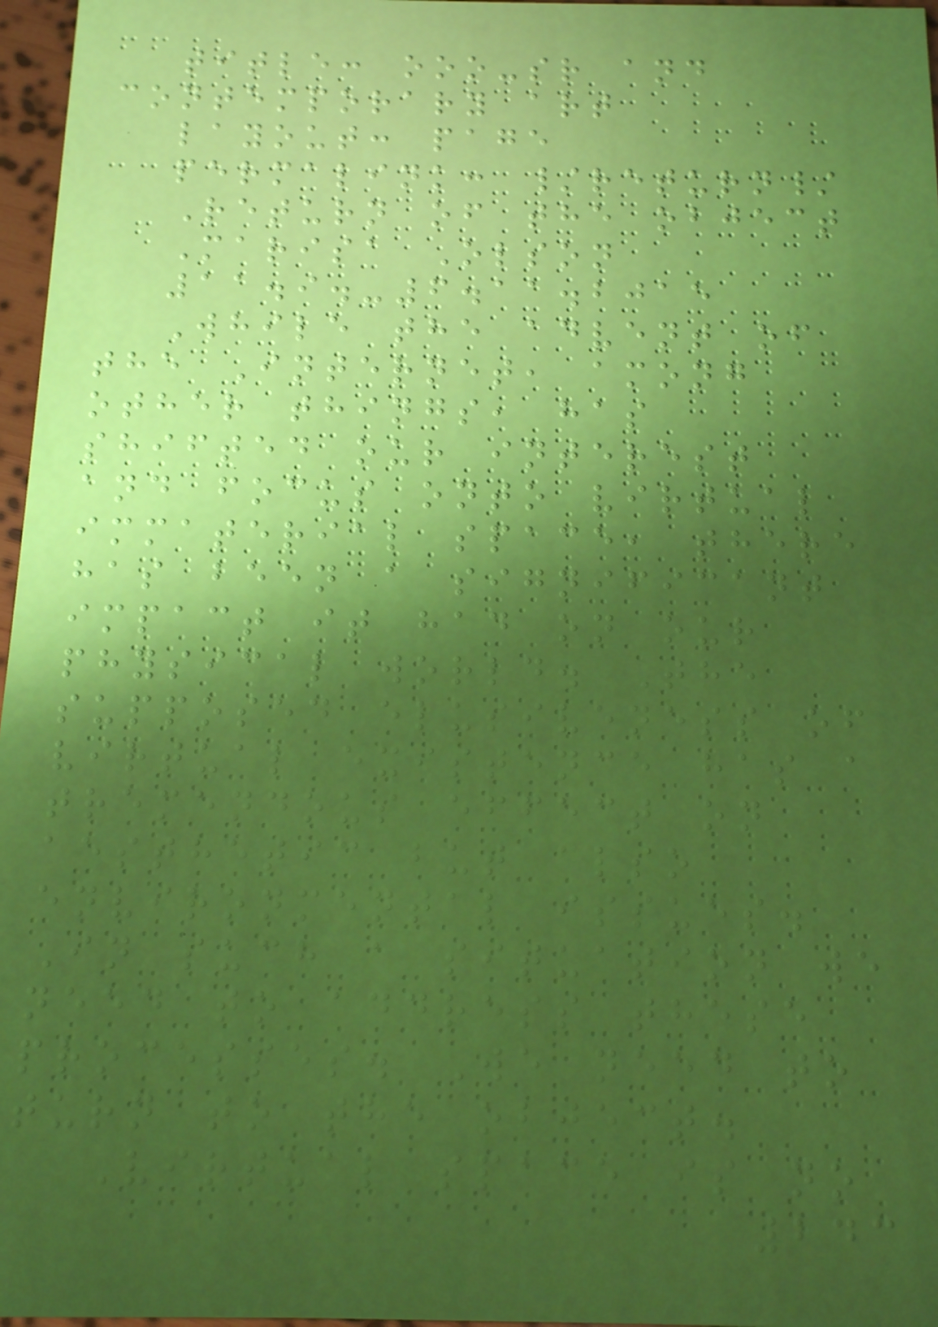title: ooo-sr and
contemporary art
layout: page
permalink: /return/
Return of the object
Marisa Olson
11.9.-6.11.2015
While the advent of
the Internet, among
other things, has
shifted our interest
and focus onto virtual
immaterial space, there
has been a significant
impact it had on our
physical world. The
supposed elusiveness of
virtual existence has a
tremendous effect on
aesthetic but also
environmental issues.
In such a situation we
need to address these
processes. We need to
turn to the object.
Virtual space is no
243
